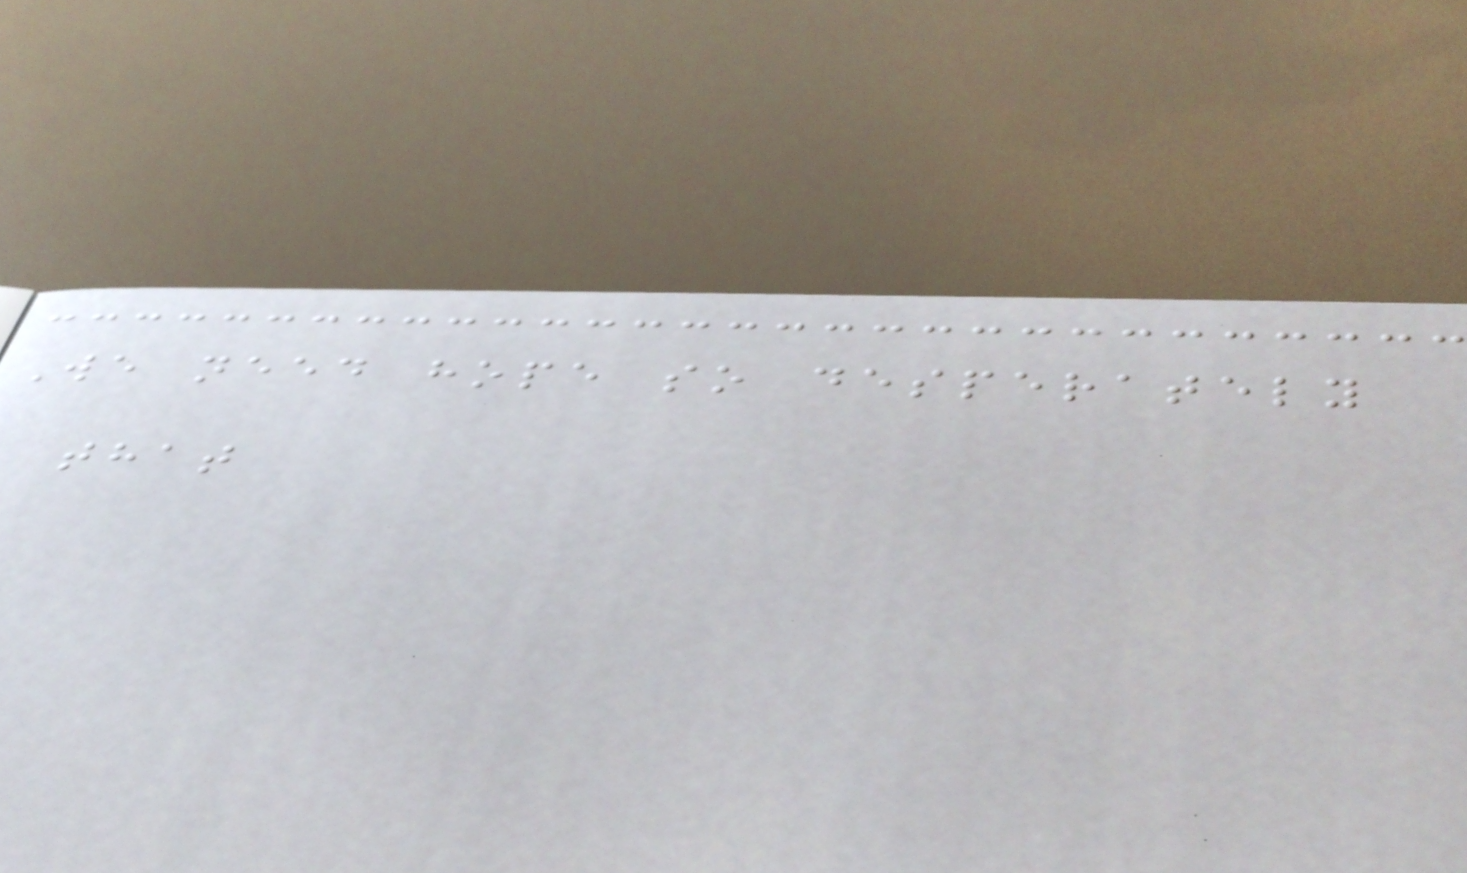We need hope so desperately
that
